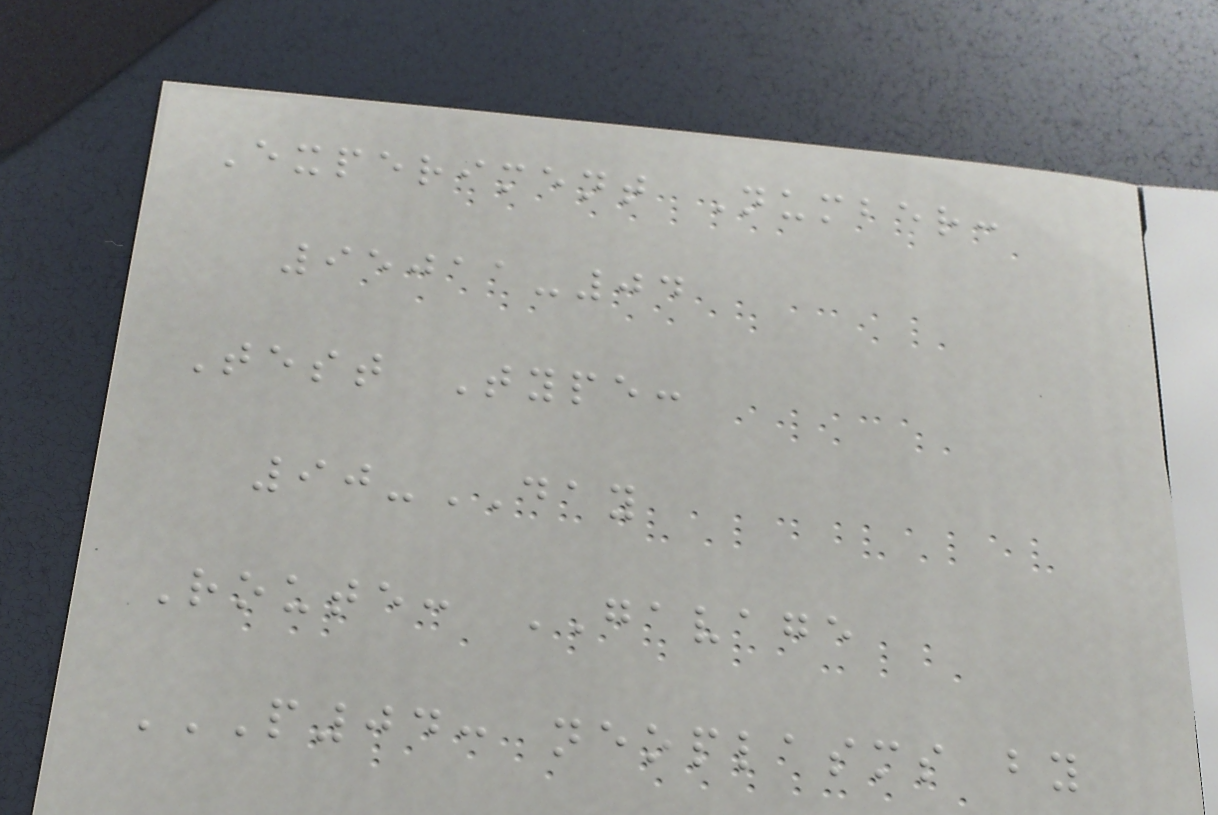Experiment Number:
95011-04
Test Type:
90-DAY
Route: GAVAGE
P04: NEOPLASMS BY
